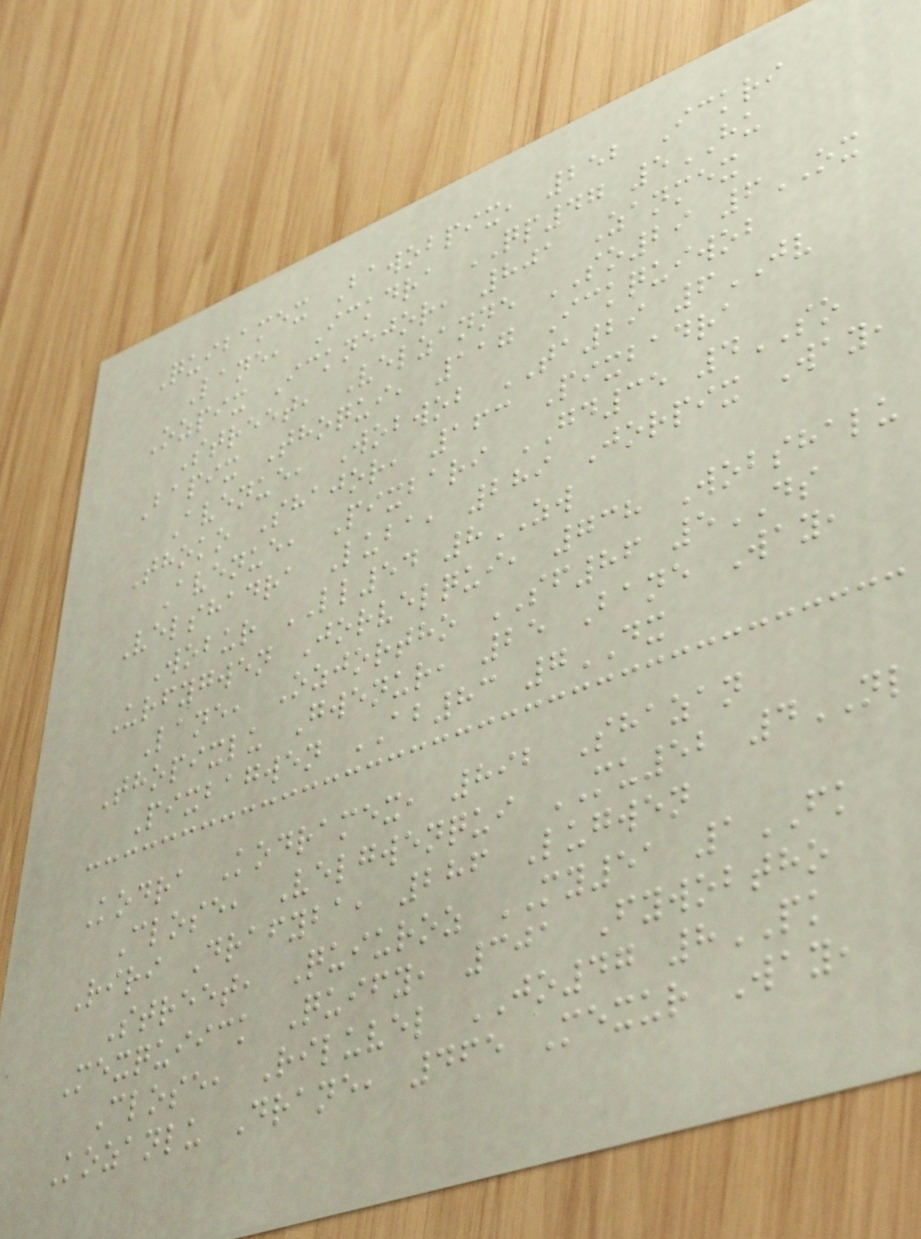Quibamex Bawobpix, 252 Ickri
Lane, Ickdra QP47 5HU
Ozpix Icknejor, 801 Zanmex
Street, Velzanne SO29 6OX
Bapix Thoqui, 117 Ickquiwob
Avenue, Wobwob TA29 6JV
Thoko Shajor, 163 Pixbadra
Avenue, Pixbari GD35 4SO
Velshadra Luba, 289 Jorpix Way,
Wobur LL54 8ZW
Urfygwen Jorvelqui, 738 Wobshalu
Lane, Ozjortho SF86 5DS
Thopixlu Gwenur, 25 Bane Way,
Pixbagwen AB83 7DX
Kodra Kodramex, 892 Shazan
Close, Velgwenqui MU52 4NL
Riri Drafyba, 286 Lugwen
Street, Quiuroz MY51 1FK
Mexquiick Quify, 301 Fywobtho
Close, Riluvel JO47 8PK
Kozanlu Drane, 465 Mexur Way,
